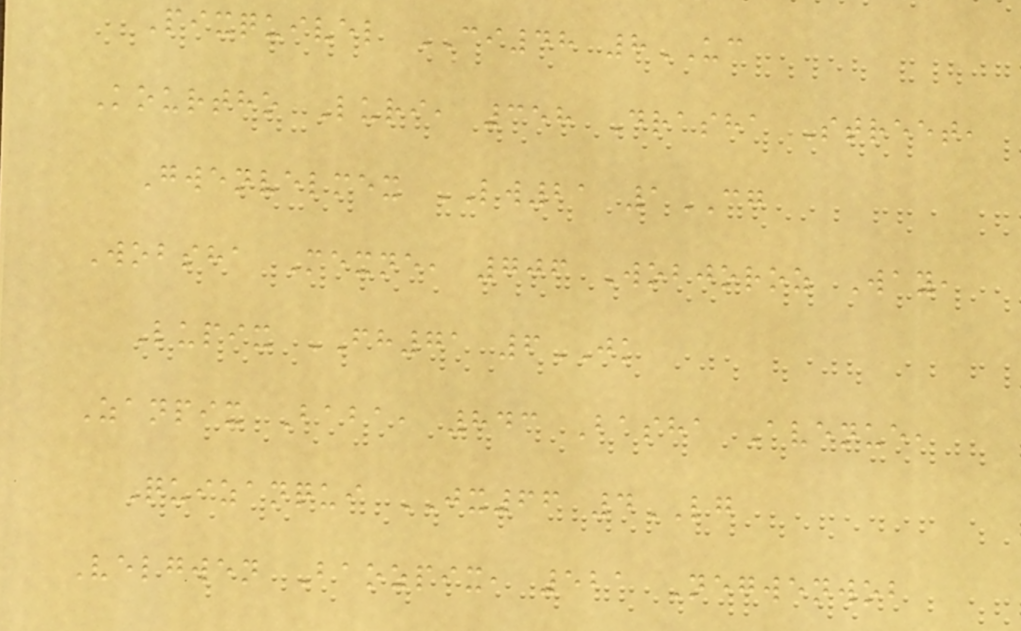Pixquivel CI48 8UC
Kourtho Luri, 358 Drasha Street,
Gwenvelmex LW21 1CG
Wobsha Mexne, 706 Wobjoroz Way,
Lupix FH71 6JK
Zanpix Baba, 843 Basha Avenue,
Quizanqui JX66 4LG
Velgwen Baozpix, 521 Negwenwob
